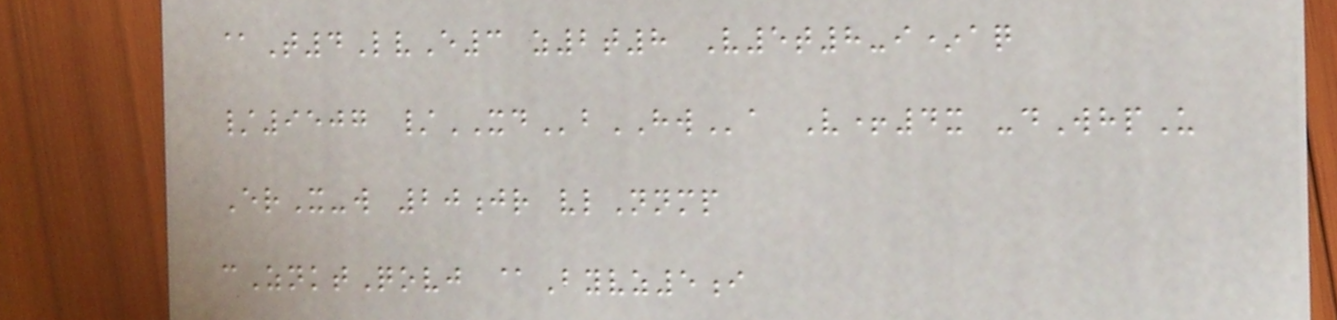@T4LvE3 z2t8 V5t8-i*aq
/9507 /XDbHWa V+4x -dWhpU
ErX-w 20jr vlNnmp
cZnktQovj @Byvz5i
